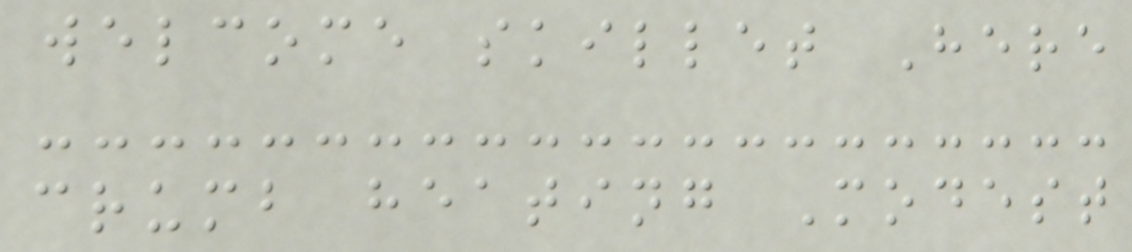welcome skillet Here
crumb heating Modest
